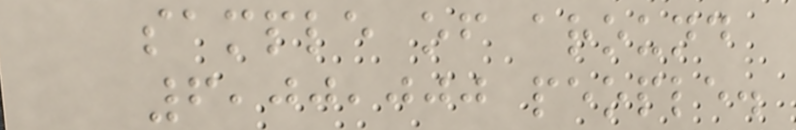sample of around
6,00,000 people.
